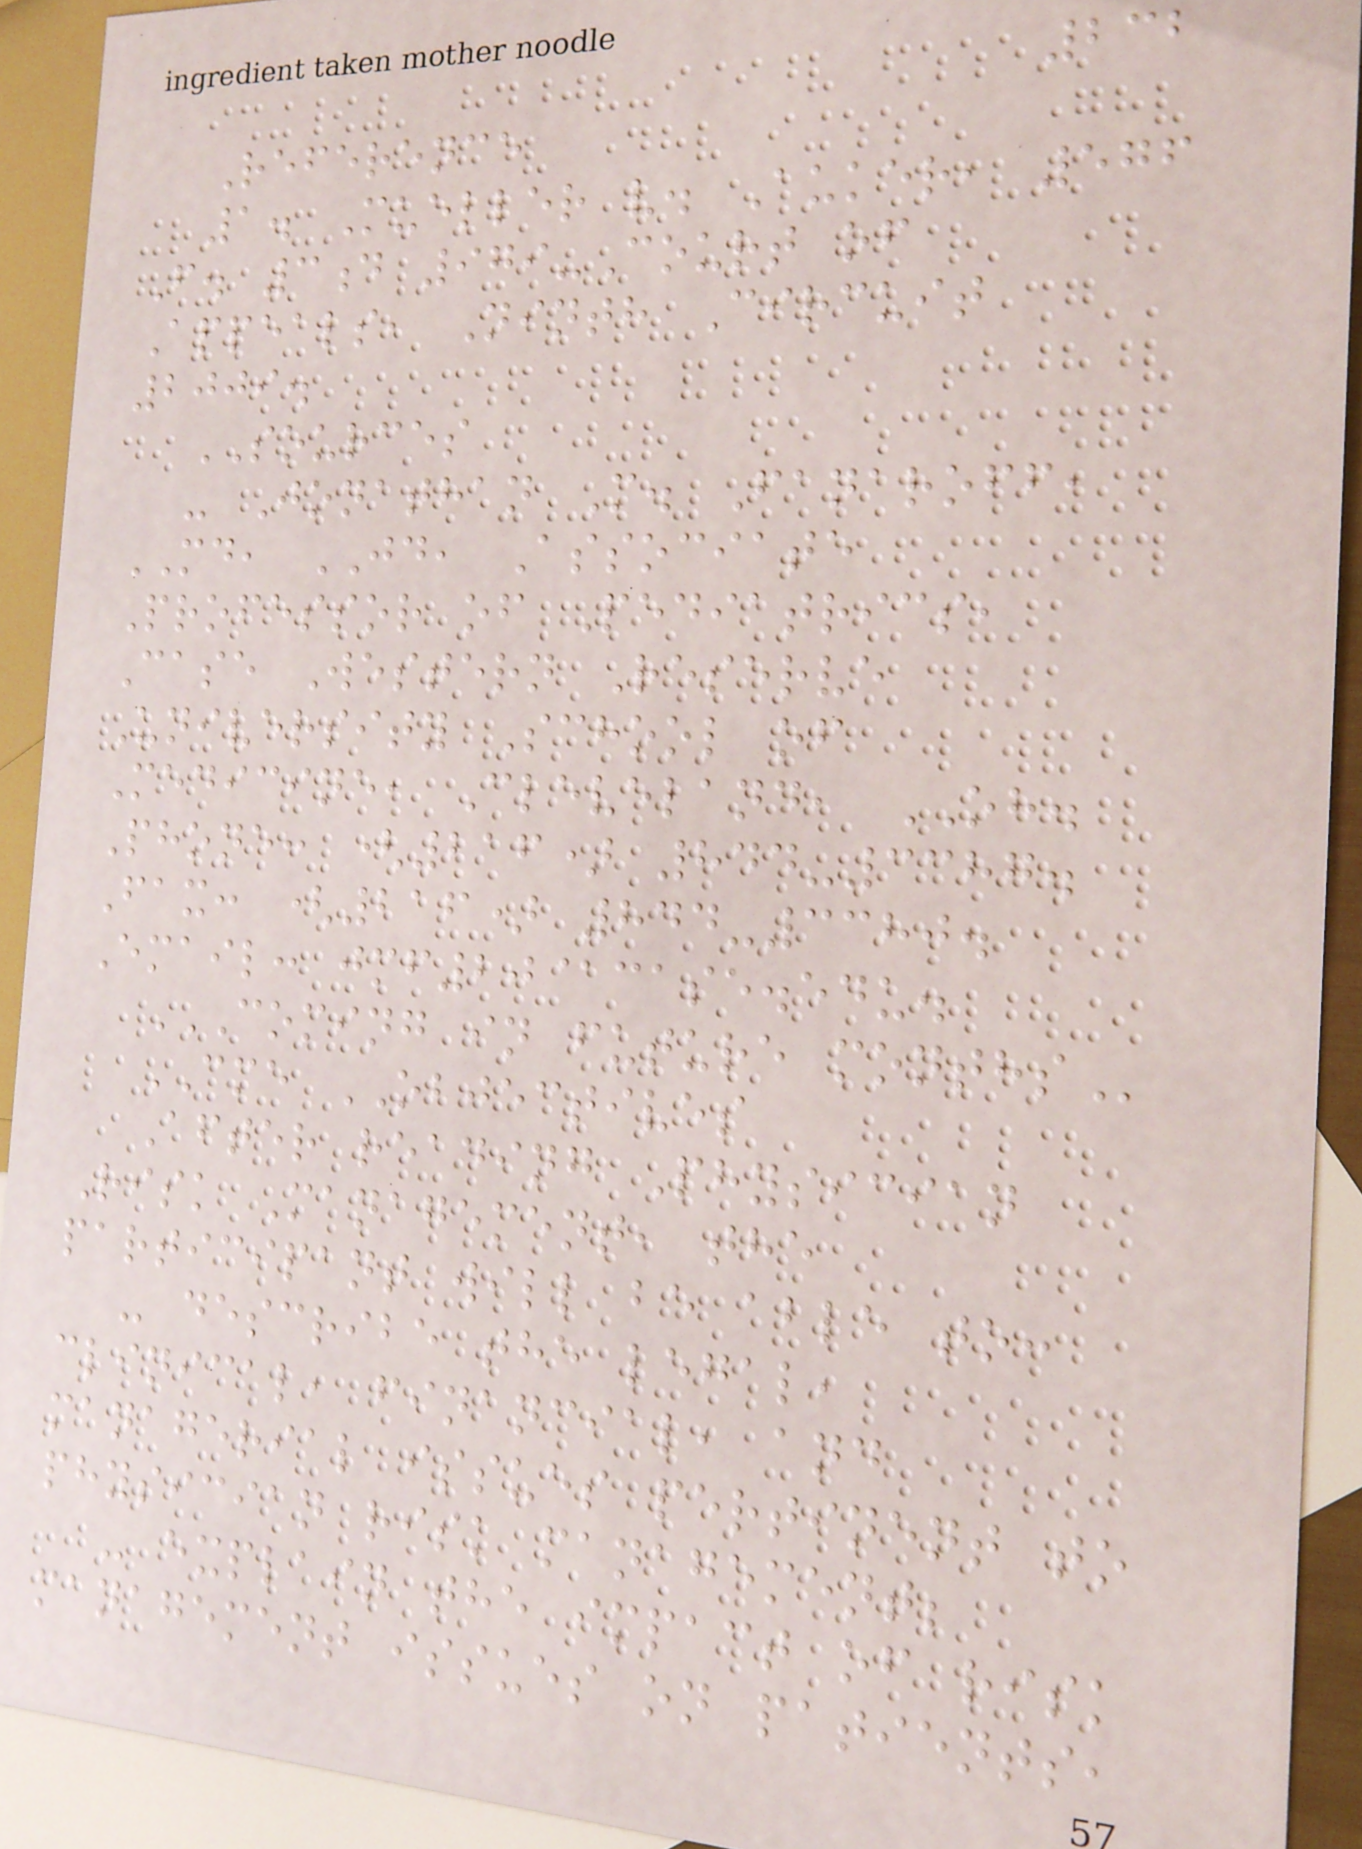232
Reference
1. Mueller v. Auker, 576
F. 3d 979-Court of
Appeals, Ninth Circuit
2009.
SOURCES
- Jonathan M. Fanaroff,
MD, JD, Associate
Professor of Pediatrics,
Case Western Reserve
University School of
Medicine, Cleveland, OH.
Phone: (216) 844-3387.
Fax: (216) 844-3380.
Email: jmf20@case.edu.
COMING IN FUTURE MONTHS
CME OBJECTIVES
After reading Physician
Risk Management, the
participant will be able to:
- describe the legal,
clinical, financial, and
managerial issues pertinent to
physician risk management;
- explain the impact of risk
management issues on patients,
